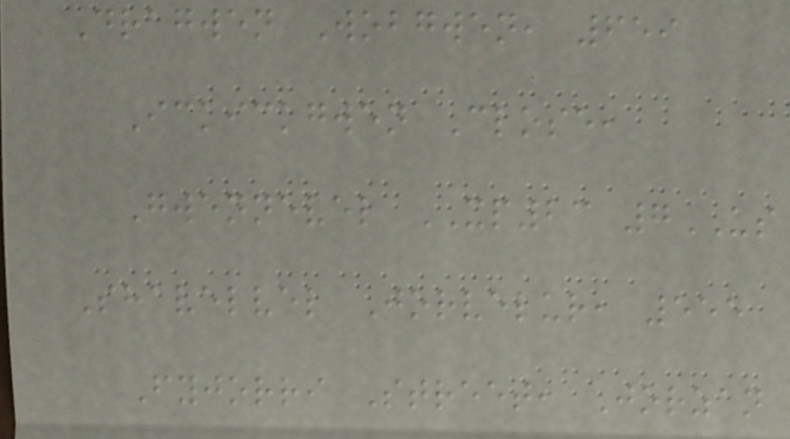Dragwen Wobgwen, 659
Ickickgwen Close,
Gwennevel XP23 7US
Shavelvel Jorvelur, 555
Fyjorri Street, Jorzan
